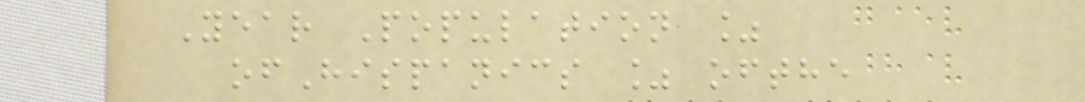Year Population %
ofHispanics % ofthe
